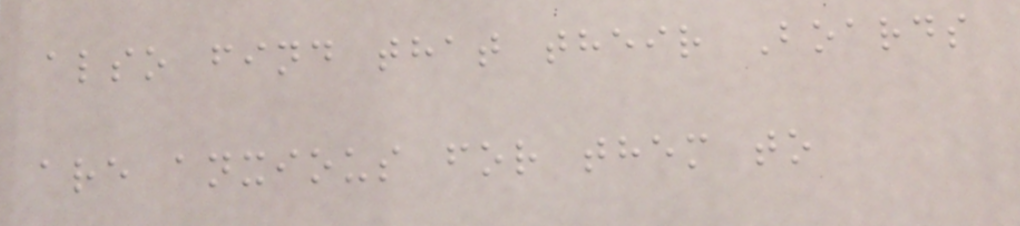also find that their Boards
are anxious for them to
